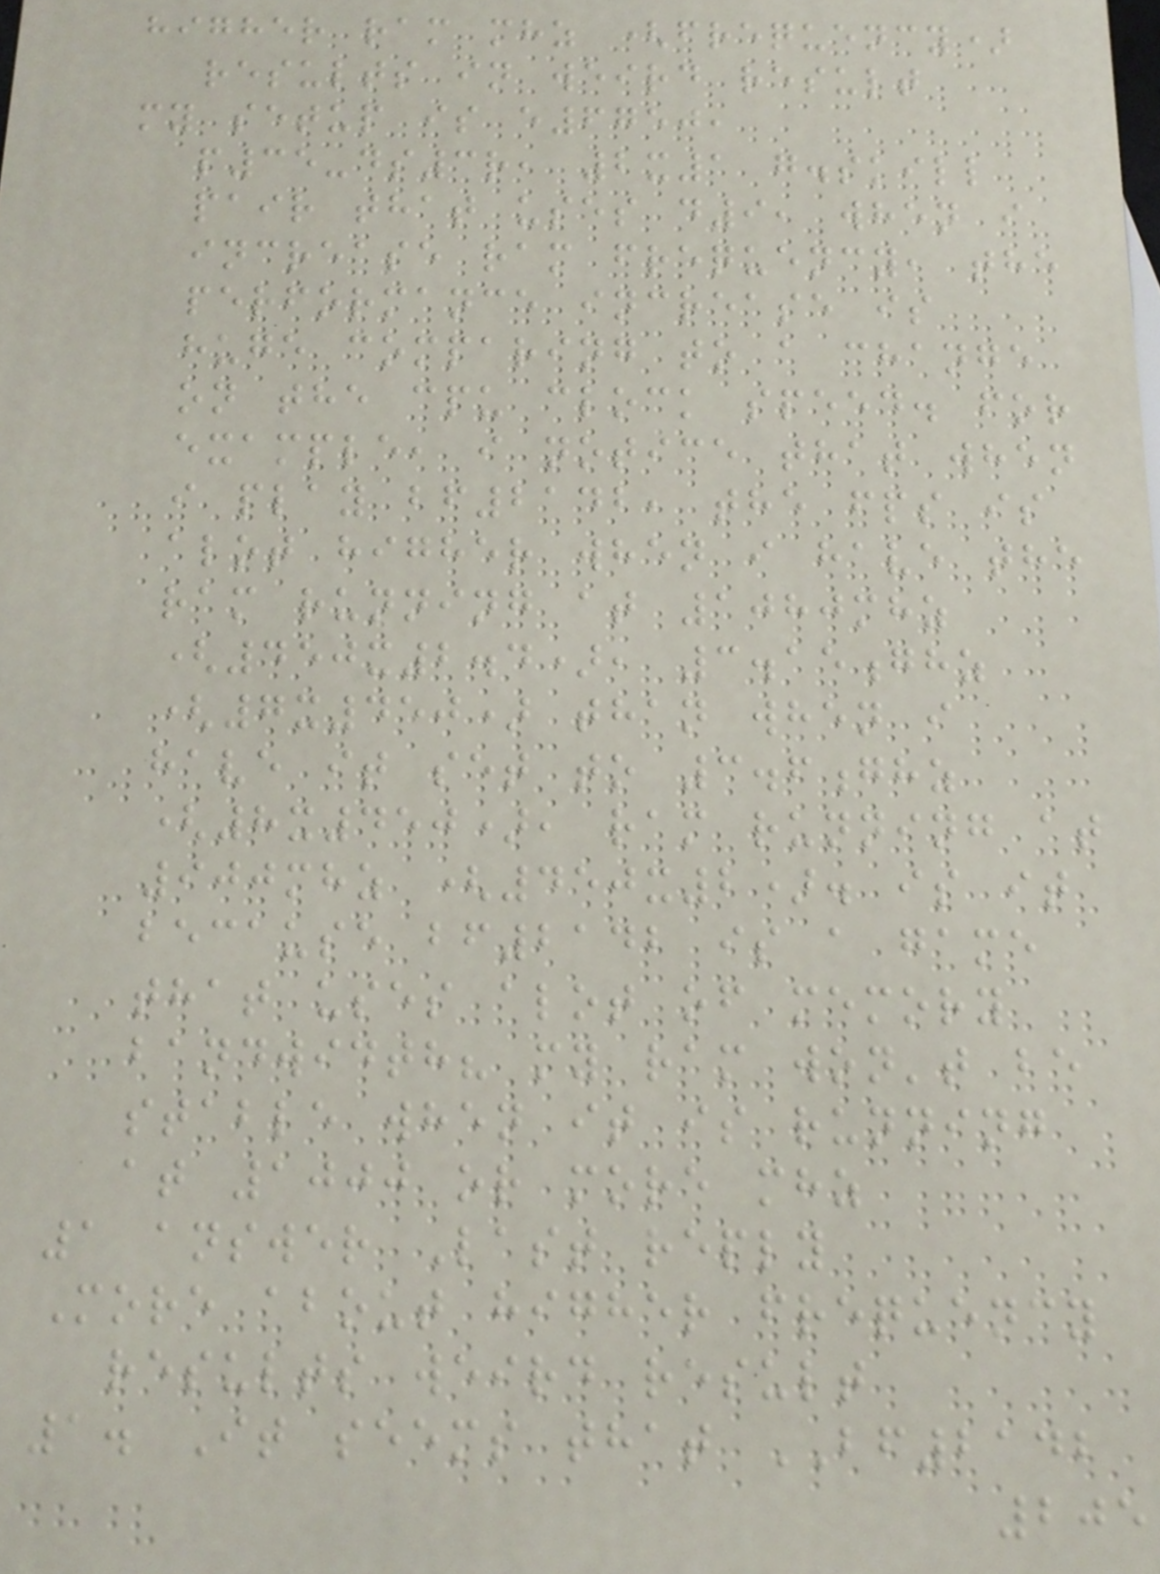higher ram mhz (frequency)
results in weird result
my setup is e6750,
p35-ds3r, 2x1 g.skill
pair that uses d9, when i
increase ram frequency, the
performance increase is
huge comparing to a change
on the cpu clock speed. for
example, i notice that when
i play bf2142, the fps is
alot higher when i have the
ram running at 1080mhz
(450x2.4), 3.15ghz
(7x450) than when i
have it set to 3.6ghz
(8x450), ram running at
900mhz (450x2). is it
because bf2142 is a game
that uses alot of memory
bandwidth? my ram won't be
stable when it is running
at 1000 or more mhz
1 answer Last reply
More about higher frequency
results weird result
1. It seems that BF2142
205
